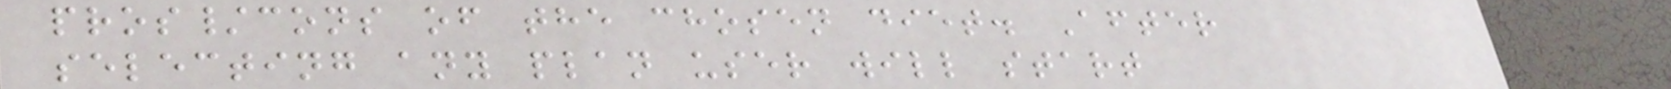pros/cons of the chosen diet. After
selecting any plan user will start
